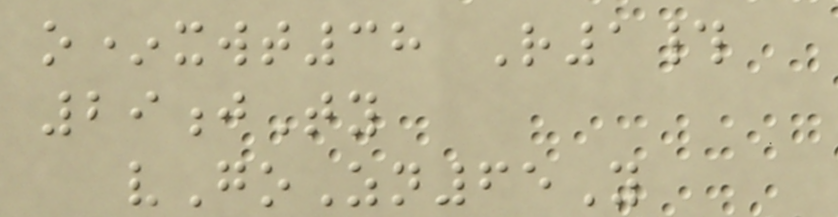o*xwt38 R1#
29jTy
vGoZn65Y
